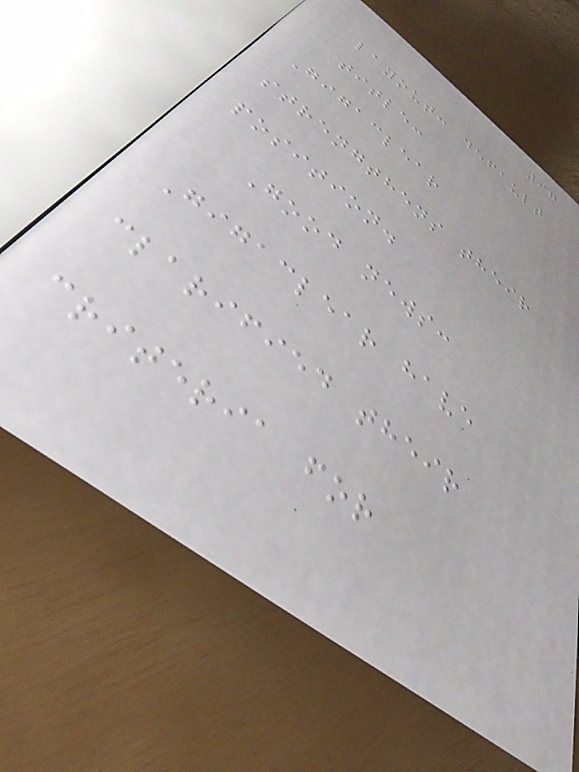97
layout: default
title:
Gigaclear
strengthens their
position.
Good news:
Gigaclear have
clarified their
criteria for
